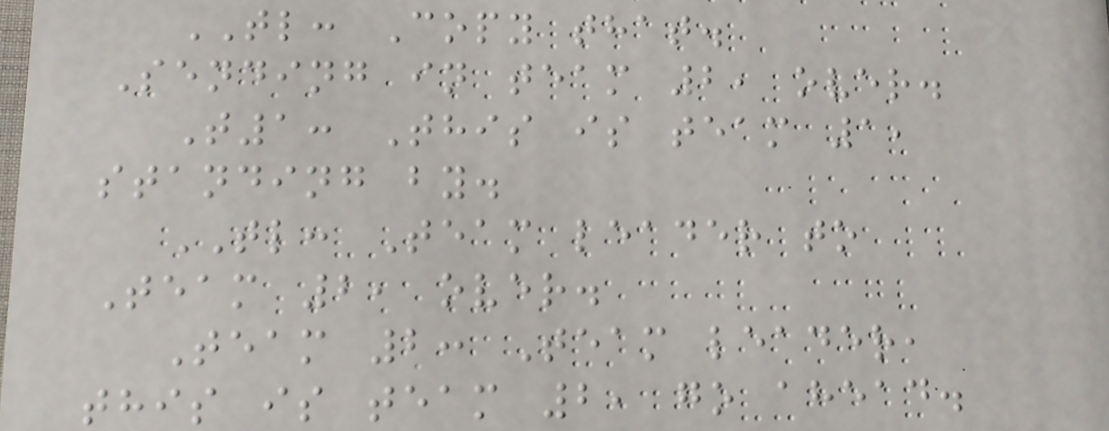TL: Copy that.
Sending in team 2, over.
T1: This is team 1,
standing by.
TL: Team leader to
Team 2, over.
Team 2: Team leader,
this is team 2, go ahead.
